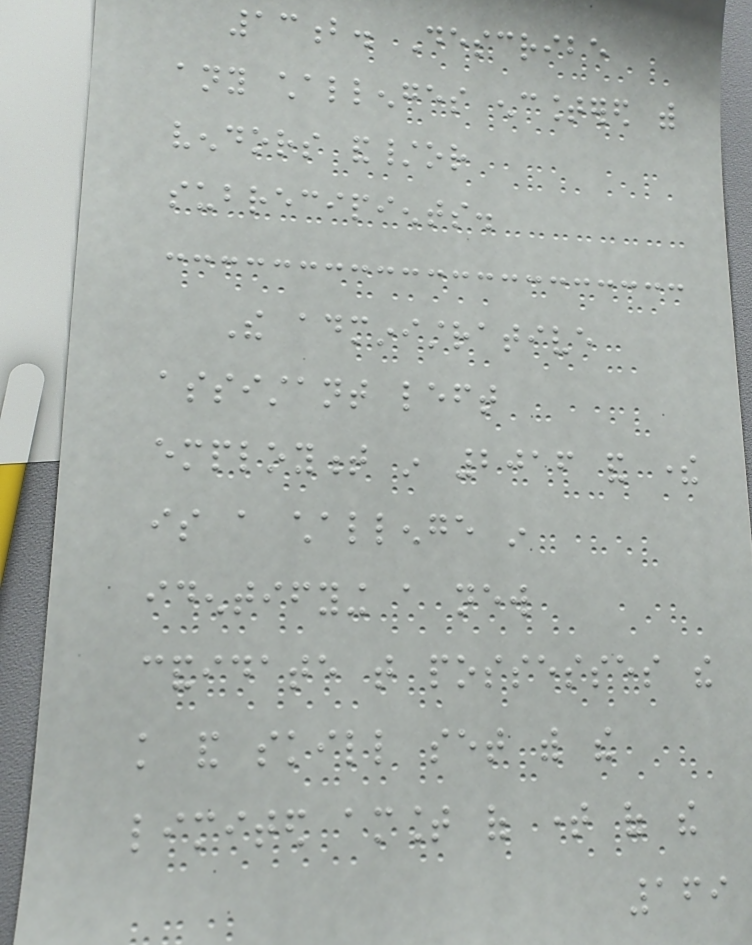13b. Describe
any challenges encountered with
vendors and/or
subrecipients.
The administrative
assistant left
employment in 2016 and there
is a challenge in
identifying a new
candidate that possesses the
knowledge and skill set with the
limited amount of time of the
169
